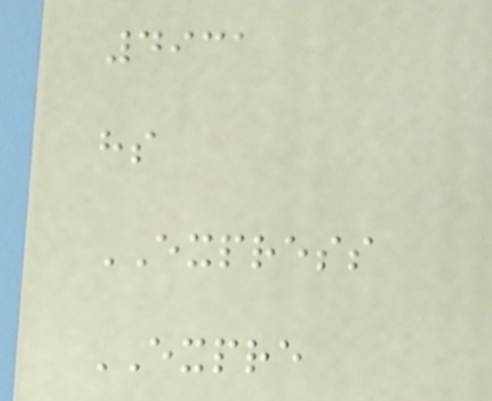4931
hs
EXPRESS
EXPRE
